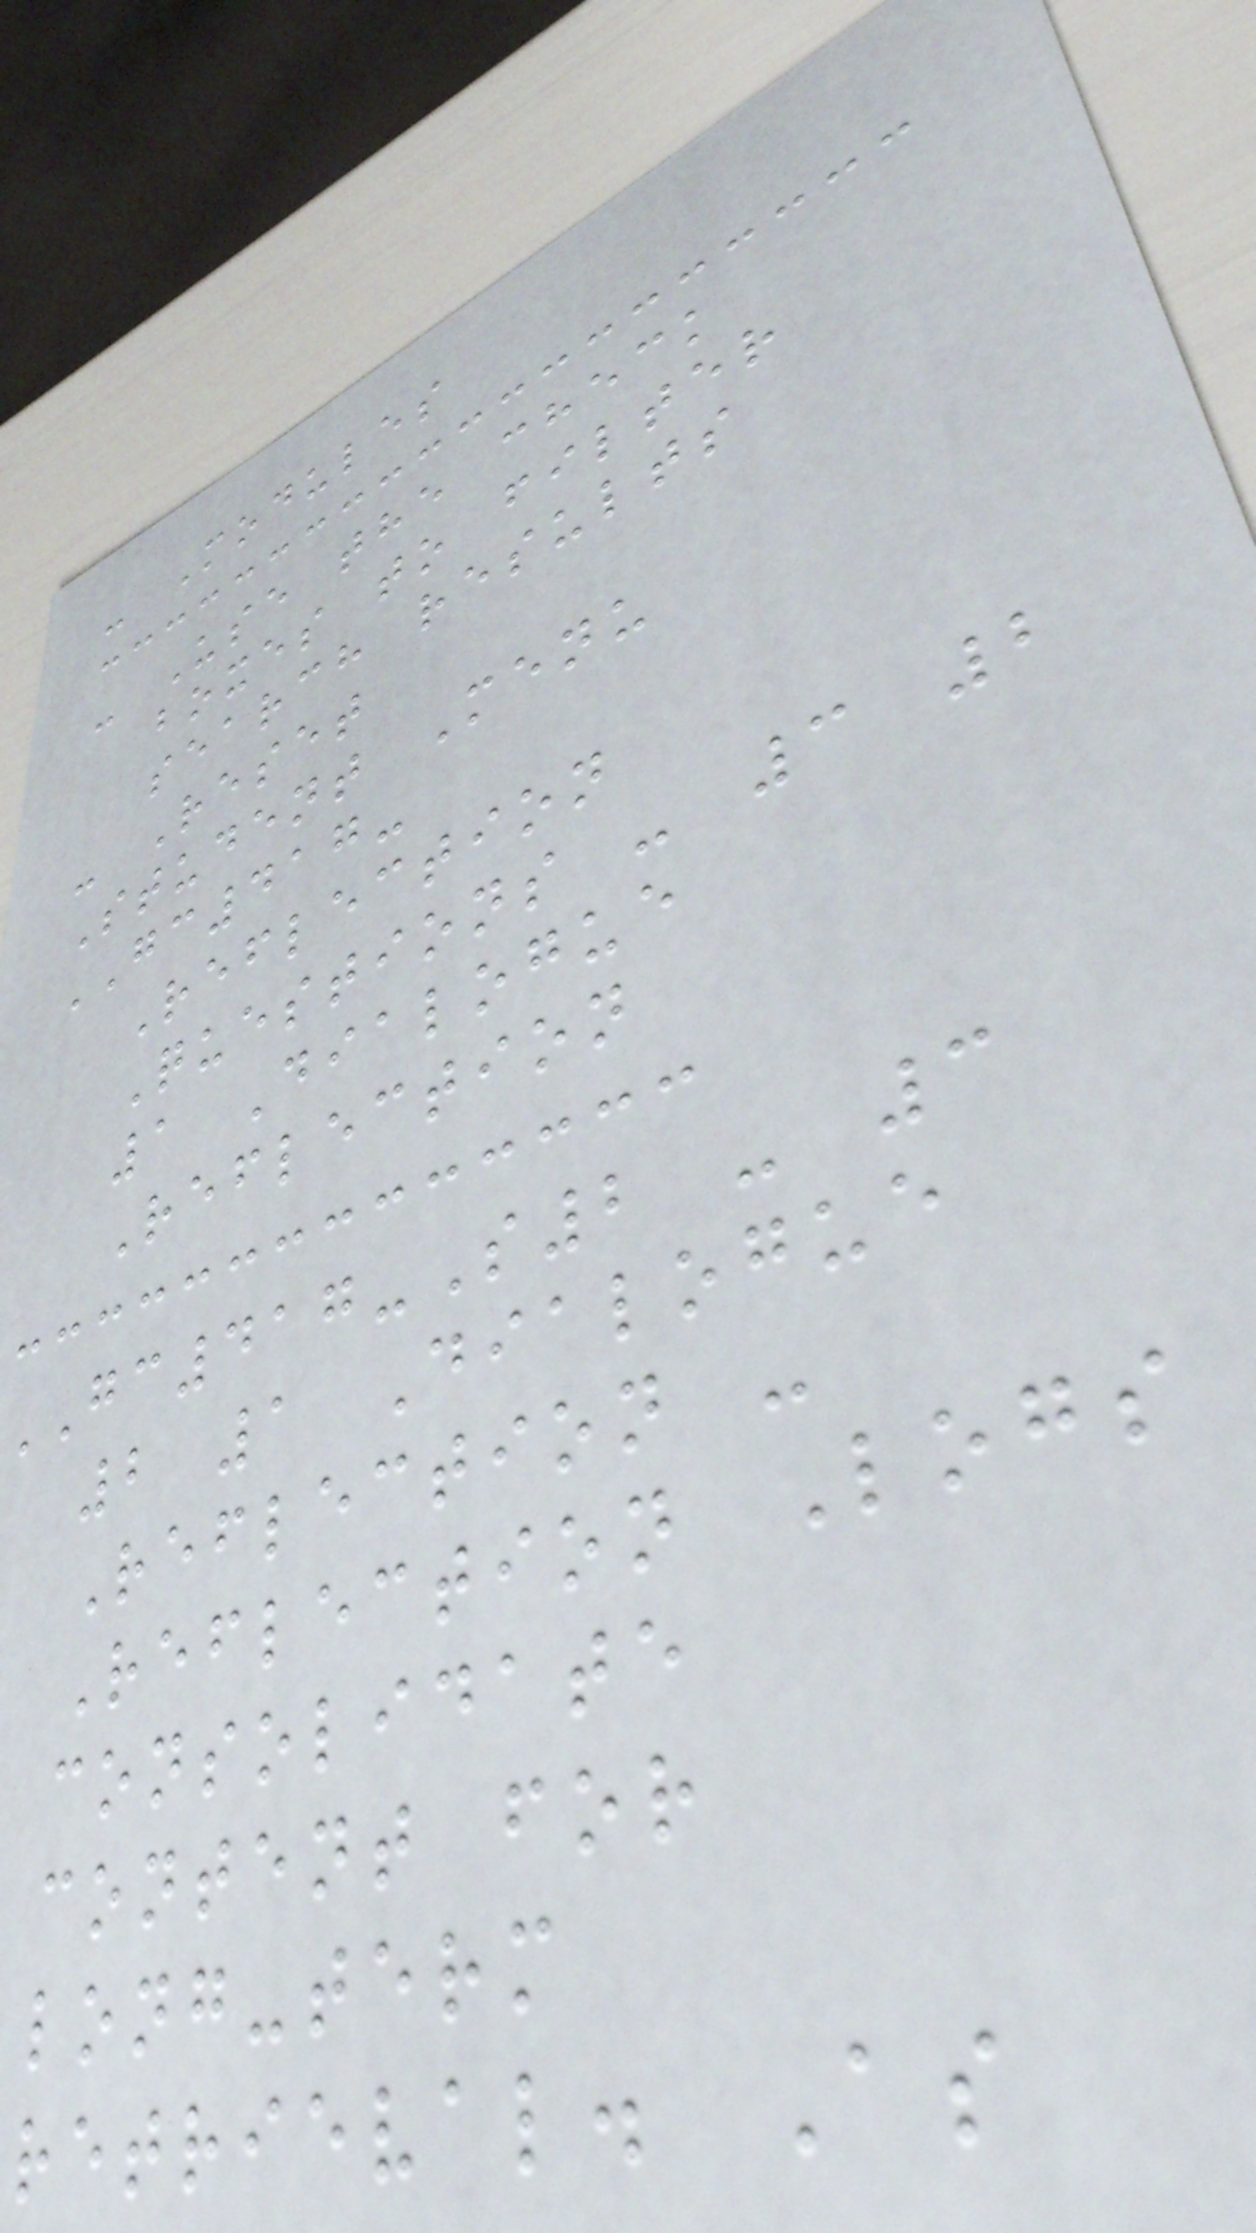- Modules
- Use the check
boxes to filter
search results
- Reset
Student Menu
GC417-
Reflection
Questions - 3 2
1 Dialogue
Reflection
GC417-S2 - 3
2 1 Dialogue
Reflection -
Reflection Logs
consolidate
content for
long-term
retrieval. As
